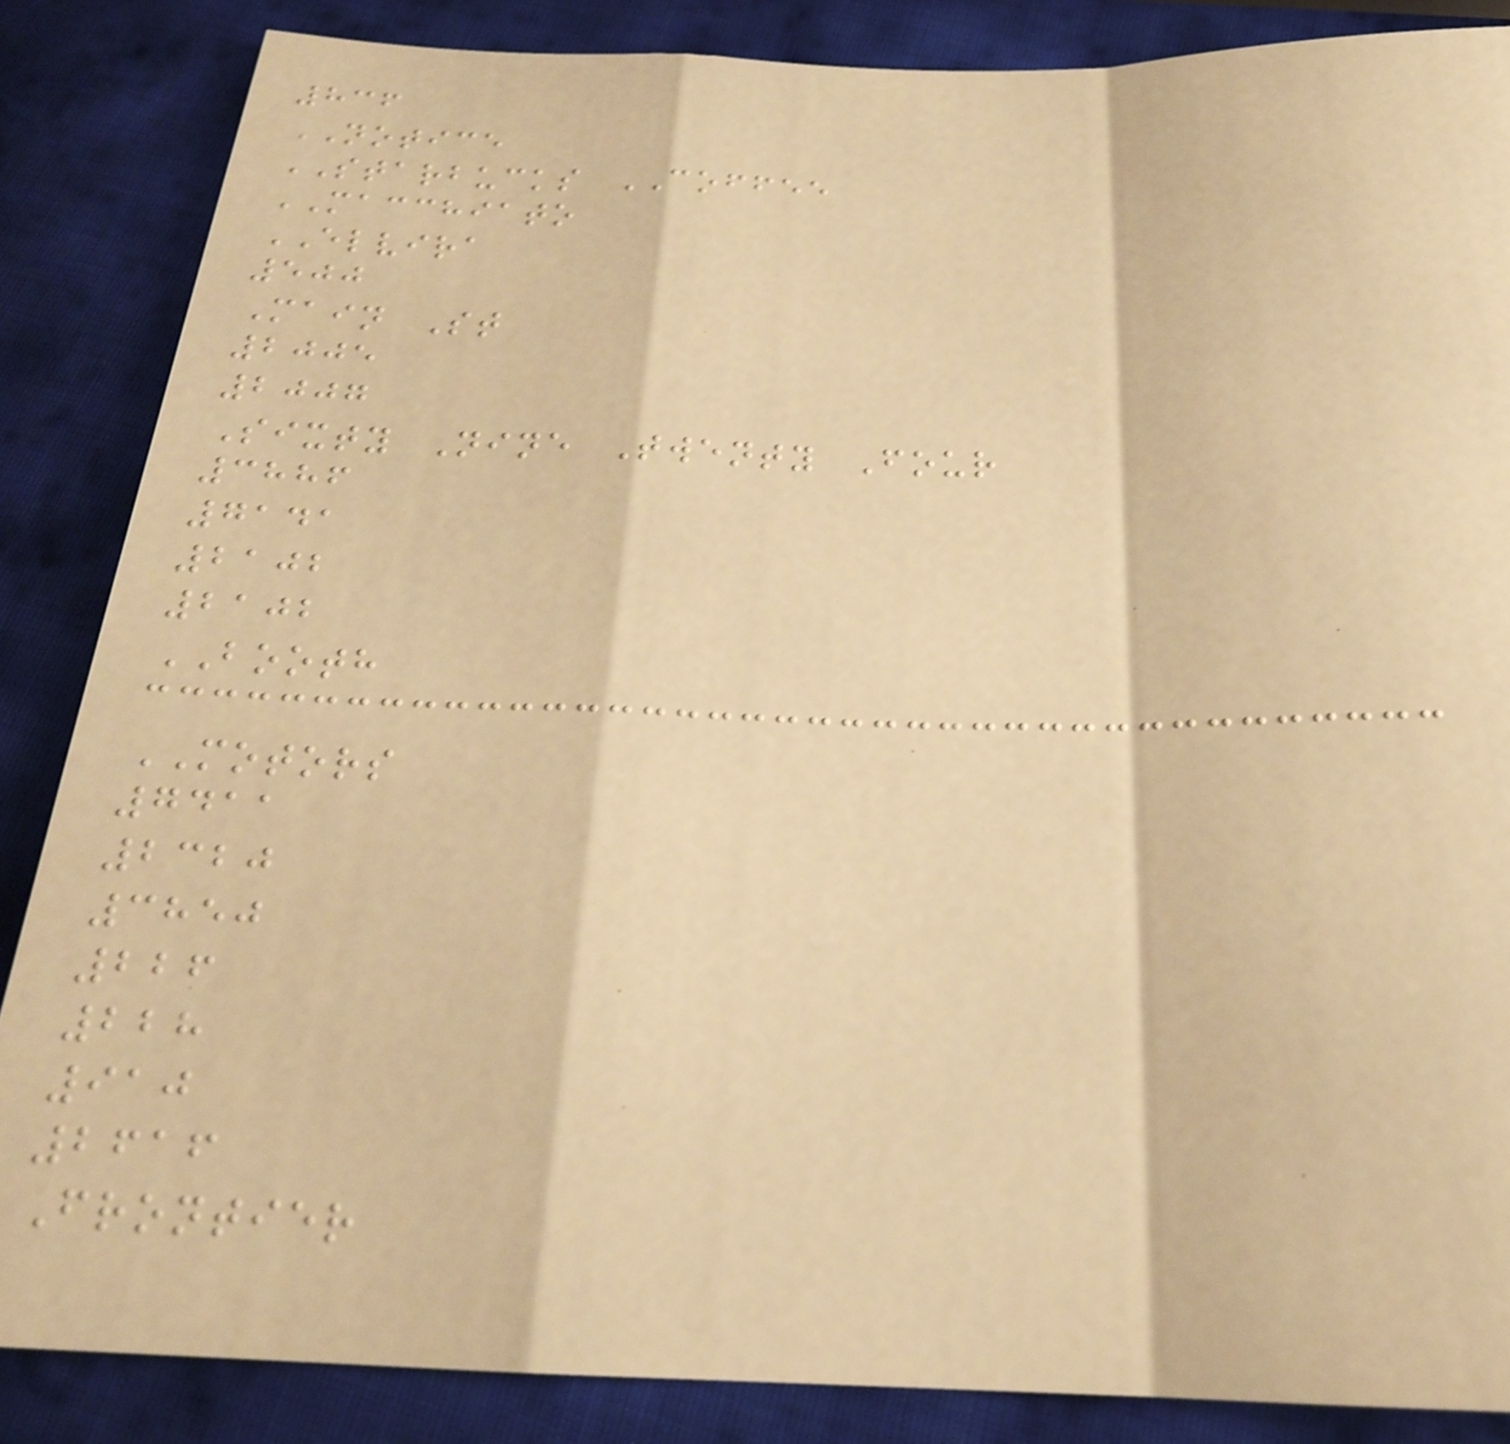836
NOTICE
STARBUCKS COFFEE
MACCHIATO
ELVIRA
500
Main St
2005
2007
Sixty Nine Twenty Four
3886
7141
2102
2102
BOOTH
MOTORS
7411
2320
3850
226
228
910
2616
Frontier
